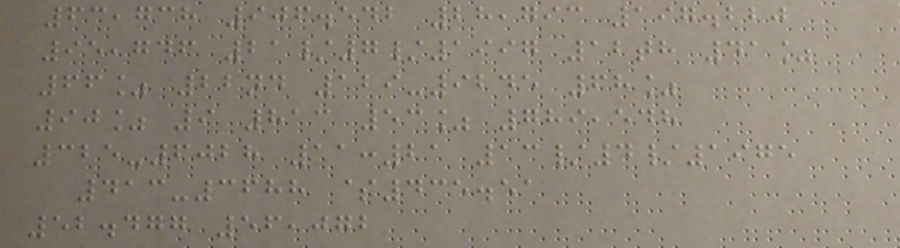63,738 906.542 28,793 197.220
95,746 21/7/1997 12th 41%
66% 22nd 129-9245 68%
90% 9 813 53% 789,548
325-6028 11:21 13/4/1975
413-3688 $435.51
52.477 56,072
